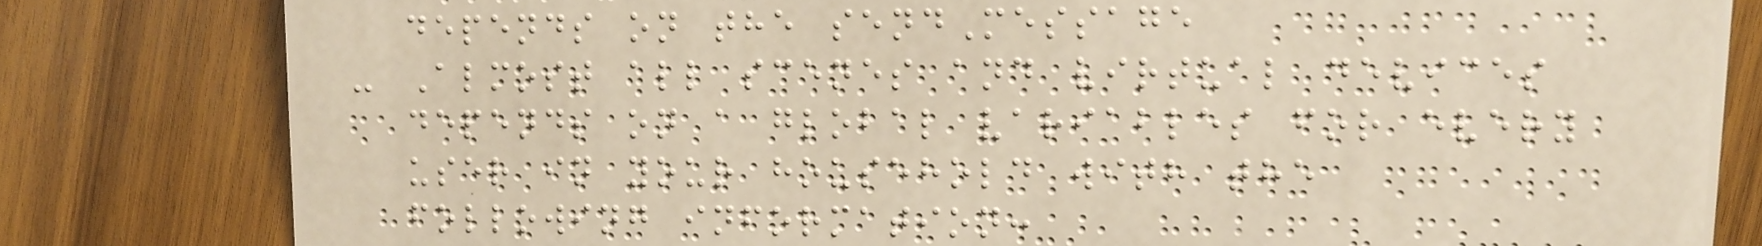depends on the sendMessage
- Almost all scenes and virtual devices
depends on a global variables for every
user in your household with the
following information:
